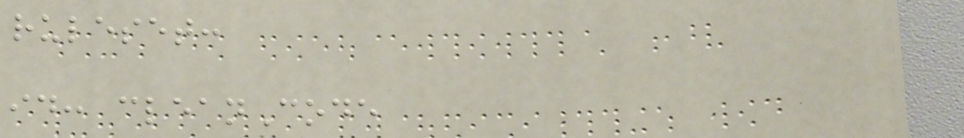ruleset:
id: cleanCode
